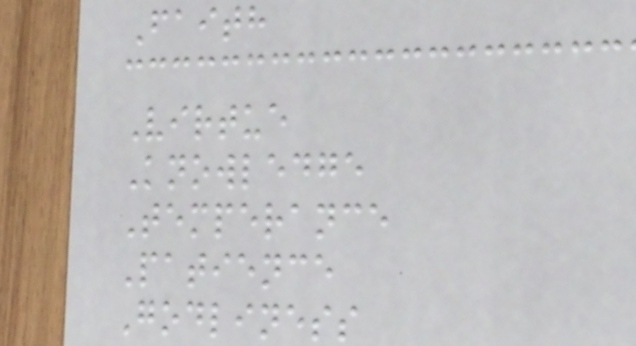Faith
Virtue
Knowledge
Temperance
Patience
Godliness
